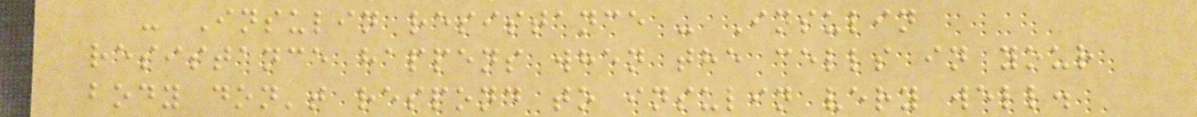- Insulin resistance - Insulin
resistance happens when the cells in your
body don't respond to insulin very well.
